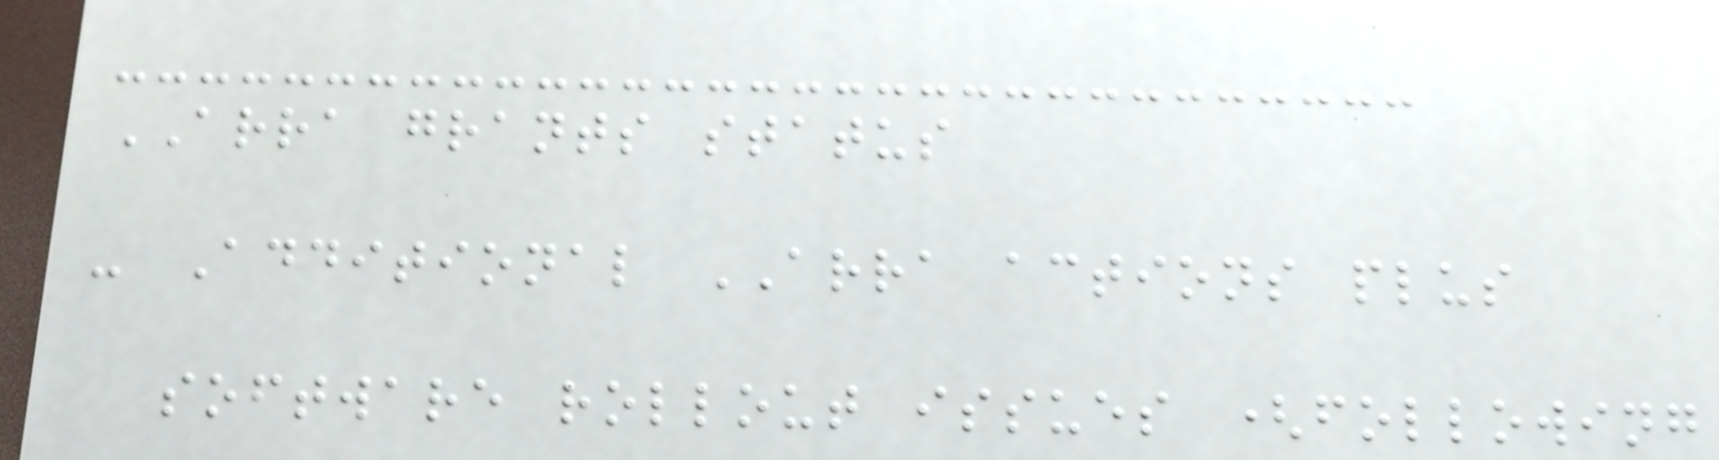ARRA grants status
- Additional ARRA actions plus
software rollout issues (following
